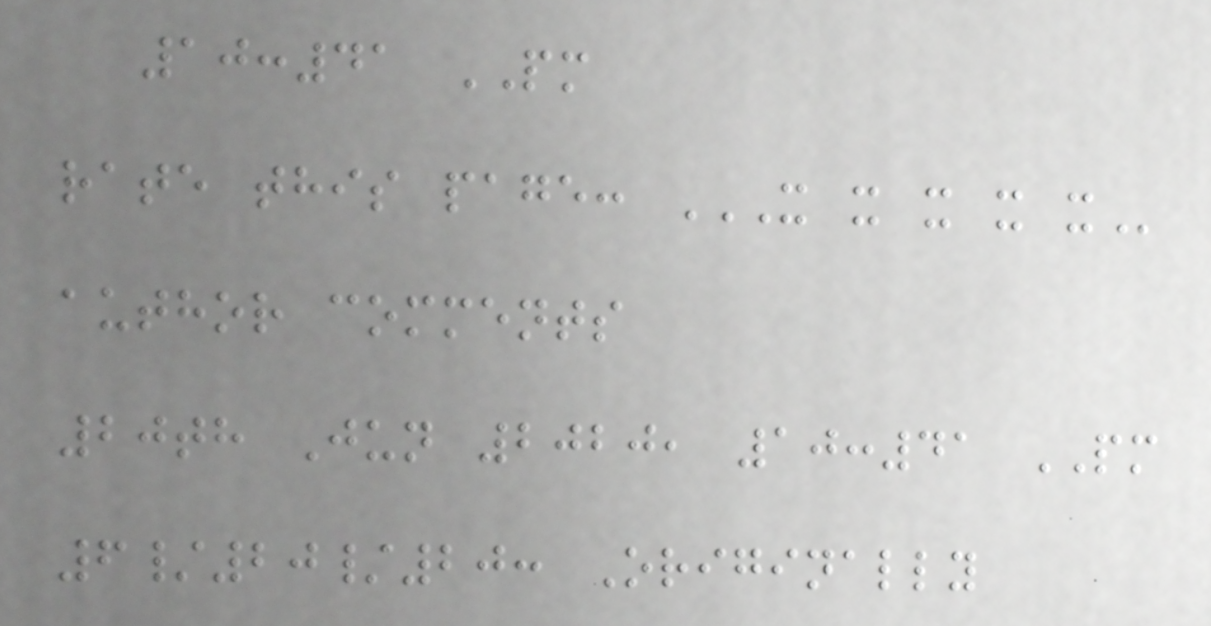10:41 PM
rate this page: X X X X X
author comments
20th Jun 2020, 10:41 PM
6/20/20: Originally
